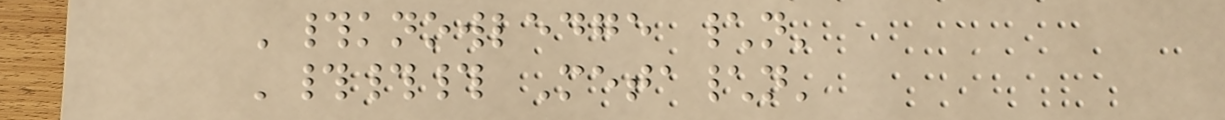'#knowledge \n'
'### Meta\n'
